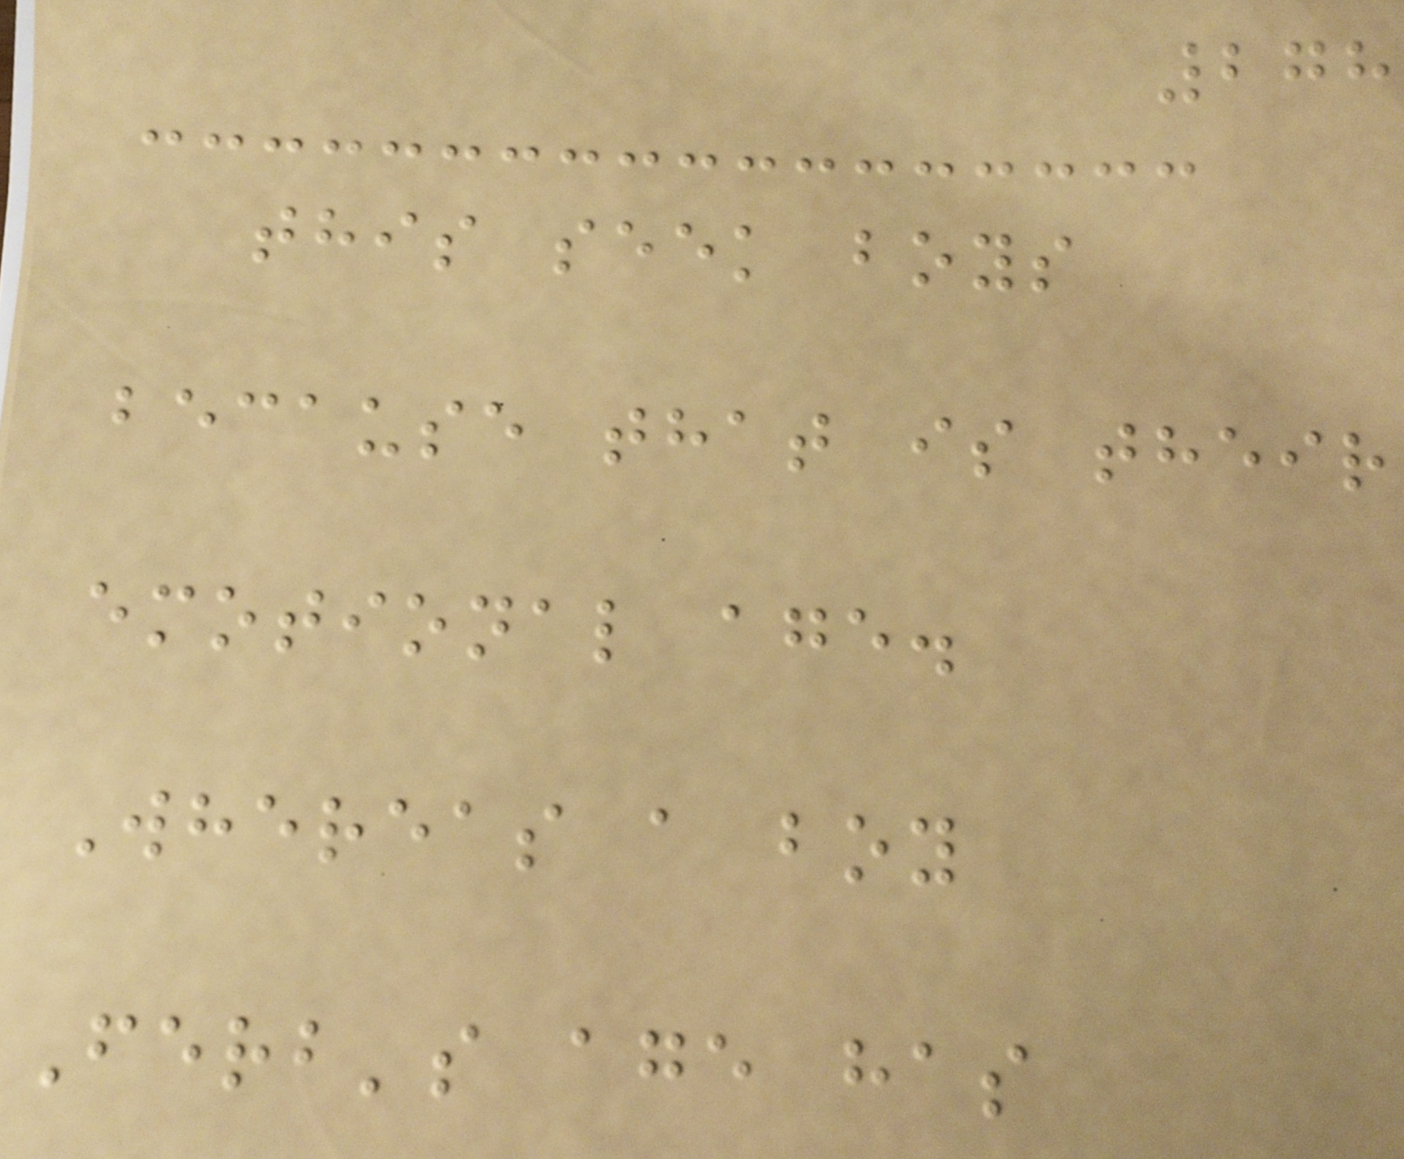278
this seek boys
because that is their
emotional age.
Whereas a boy
Ferb's age has
